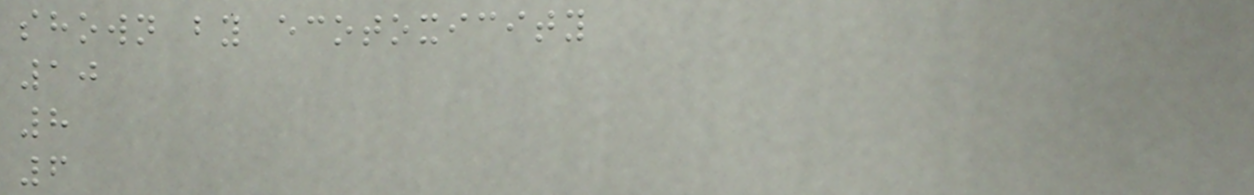shown by ecotoxicity
10
8
6
